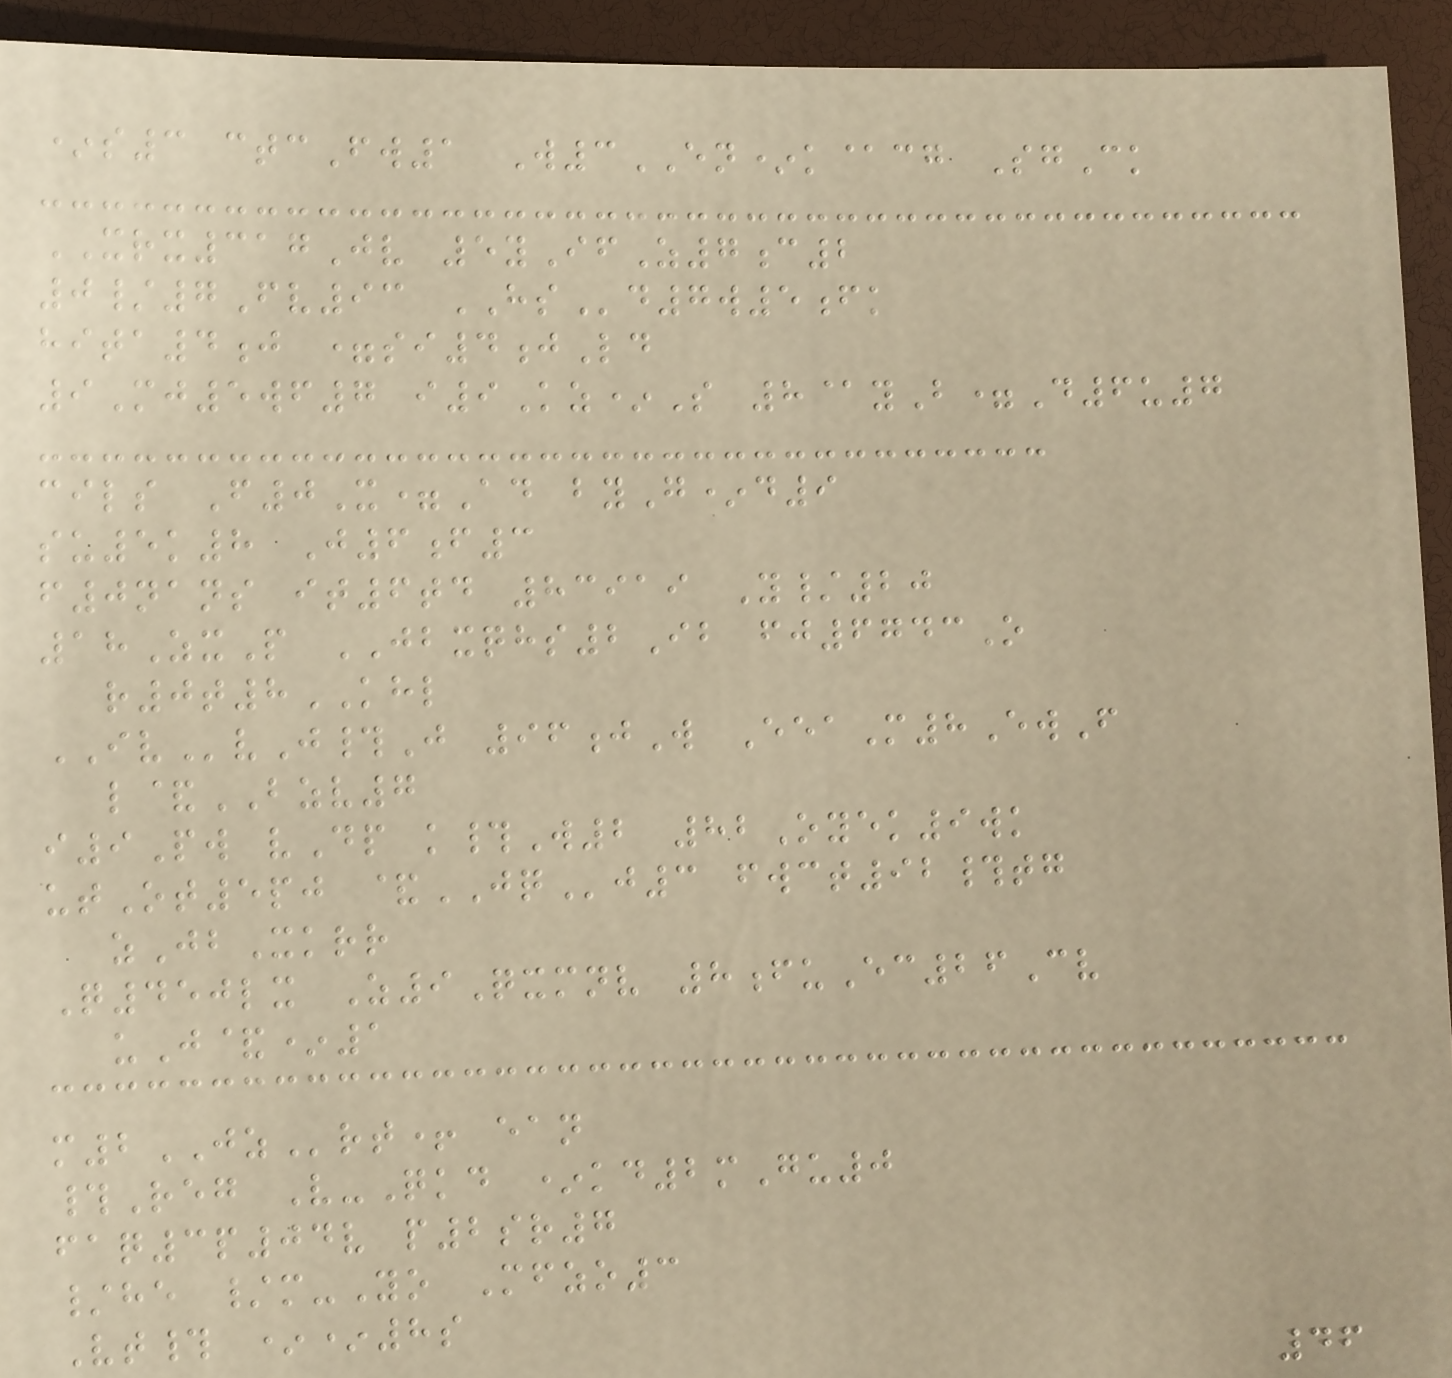*s3 ctcFw1 W3EN*k@cg SgCk
XRX317Jv 5yIfZ7c2
0/7Fv93 HSd7w5fk
hita4j =si4jLd
9Mj5wf7 i9Kz*S 8@yB=D6u7
cils F0X=Ad byG*d9
su5k8 J6f3
f0nans it6td 83919 Y/20
18ZxP JBXQHS2Ib fj6743O
r0t8KHL
IVvJ#J 96jW EeaM8EwF
l&BZV7
i9Pw vDp k#W2 82Oyek9wk
utOt5pj &JQj3 fwct92#tg
zJbXkrr
Q450lx Z9Qxmnv 8fuEc26Cv
uJ&*1
m2JZrt+ ean
#Reg V-Qkd *kd2mGu0
faq3p04v p2sr7
/he /m-Yo Mfzo3
Vt# **8s
46
